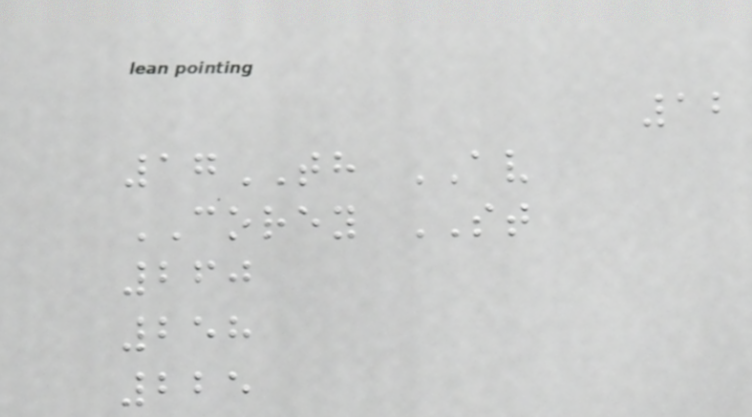12
17TH AV
COREY ST
260
258
225
